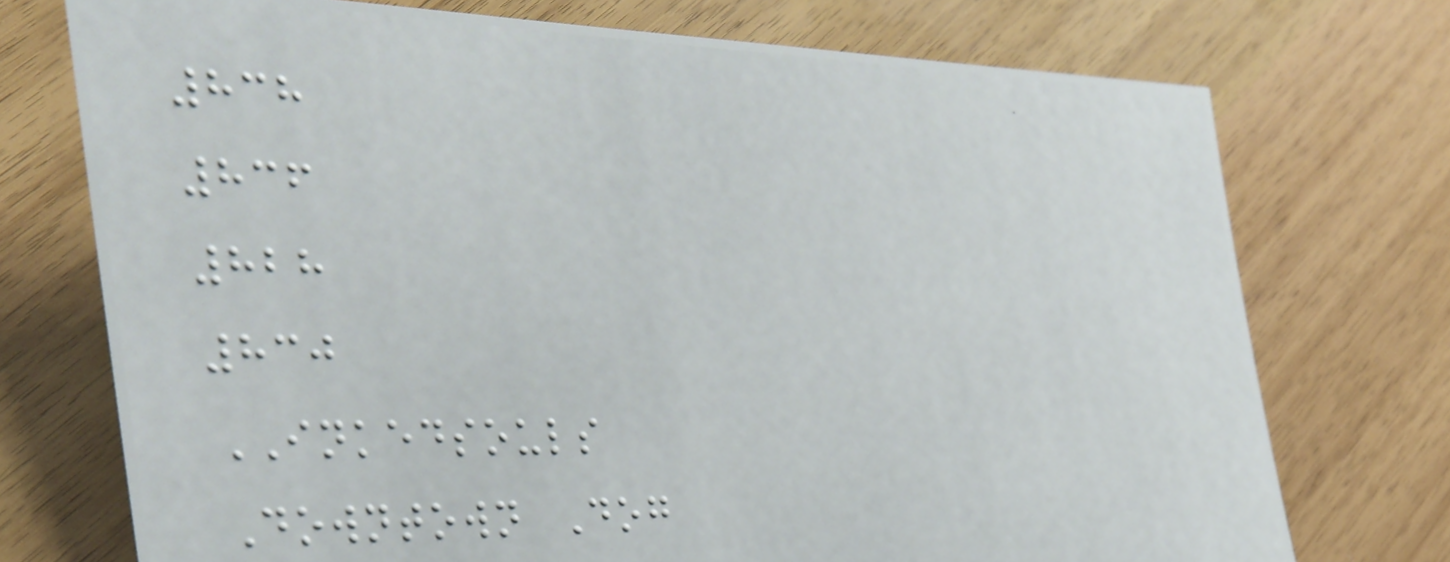838
836
828
830
INKEDSOULS
Downtown Dog
